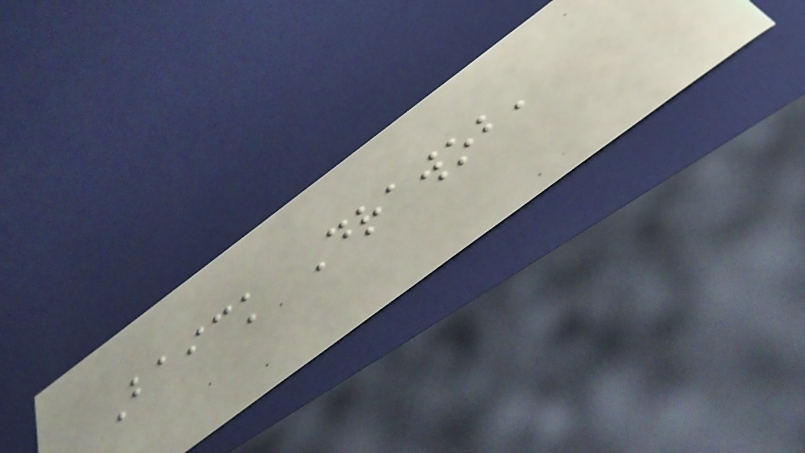Baick Drawob,
